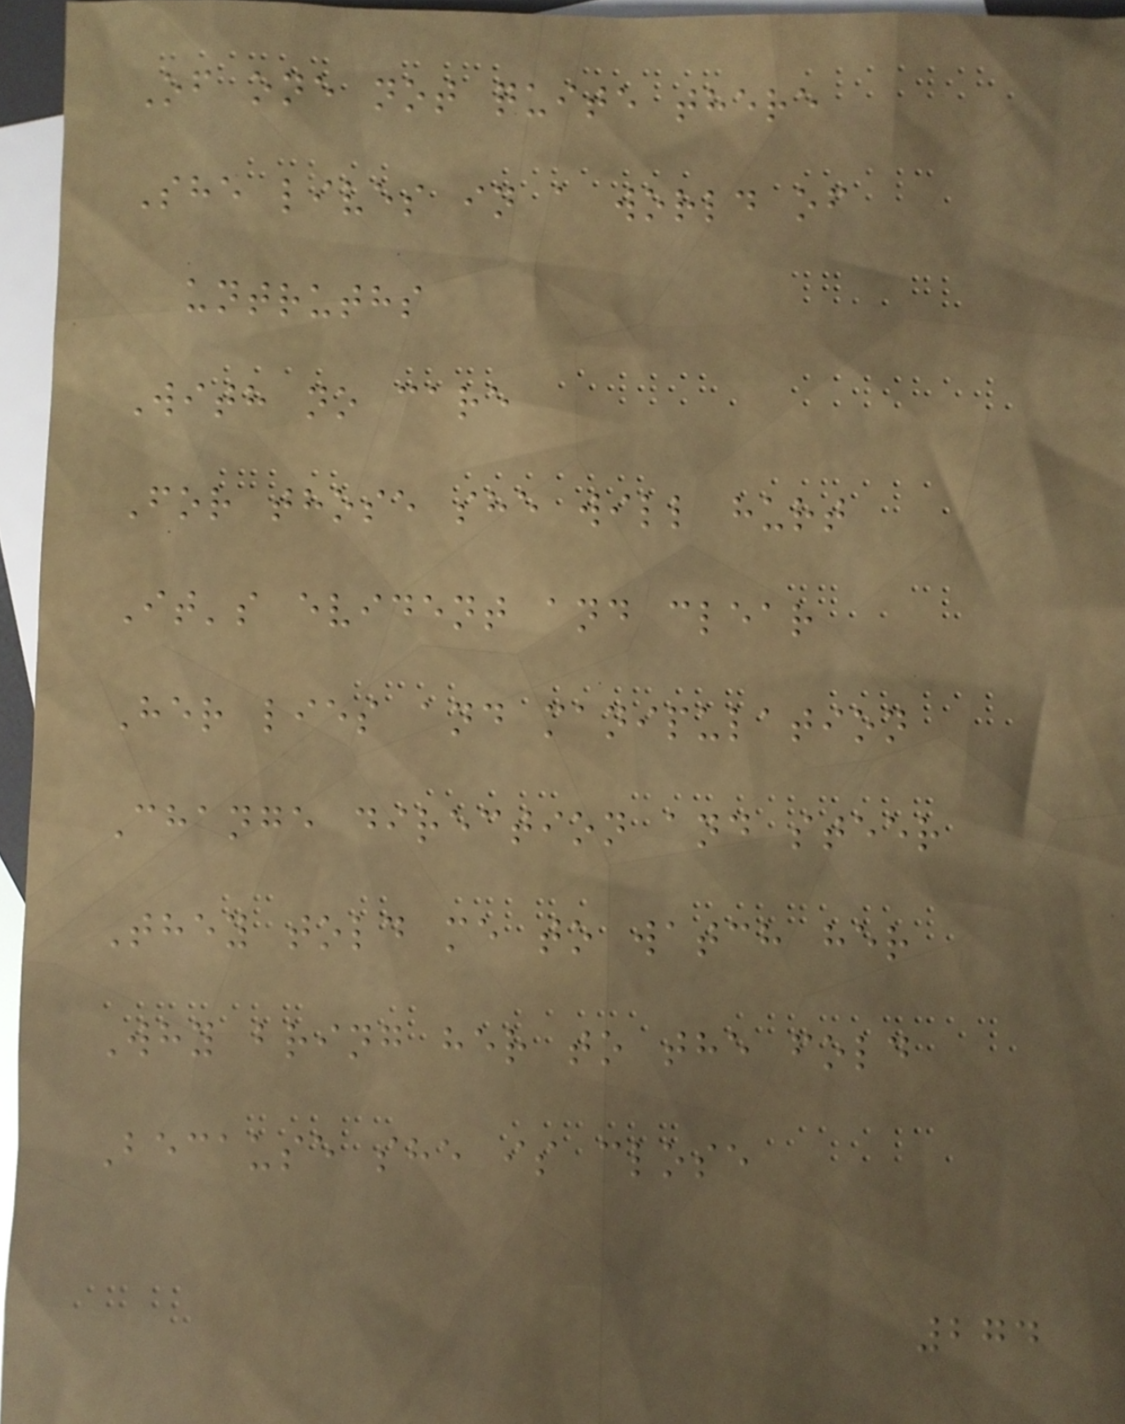Of one not quite there
She lives in a world of
untruths
With no care
For those she will hurt
It's evident and clear
Her lies and manipulation
Change direction and steer
They told me to watch her
Why bring her to the fold
Because she is close
274
